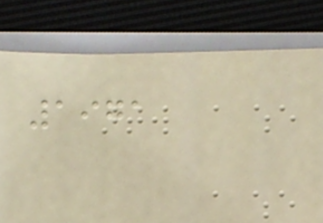1971
